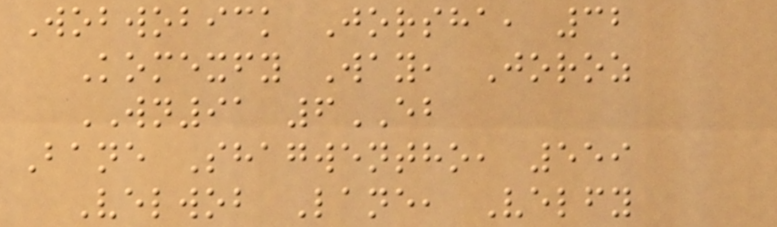Wobwobick Jorsha, 32
Komexfy Way, Joroz
WN91 6EB
Bane Shagwentho, 559
Velwob Lane, Velfy
